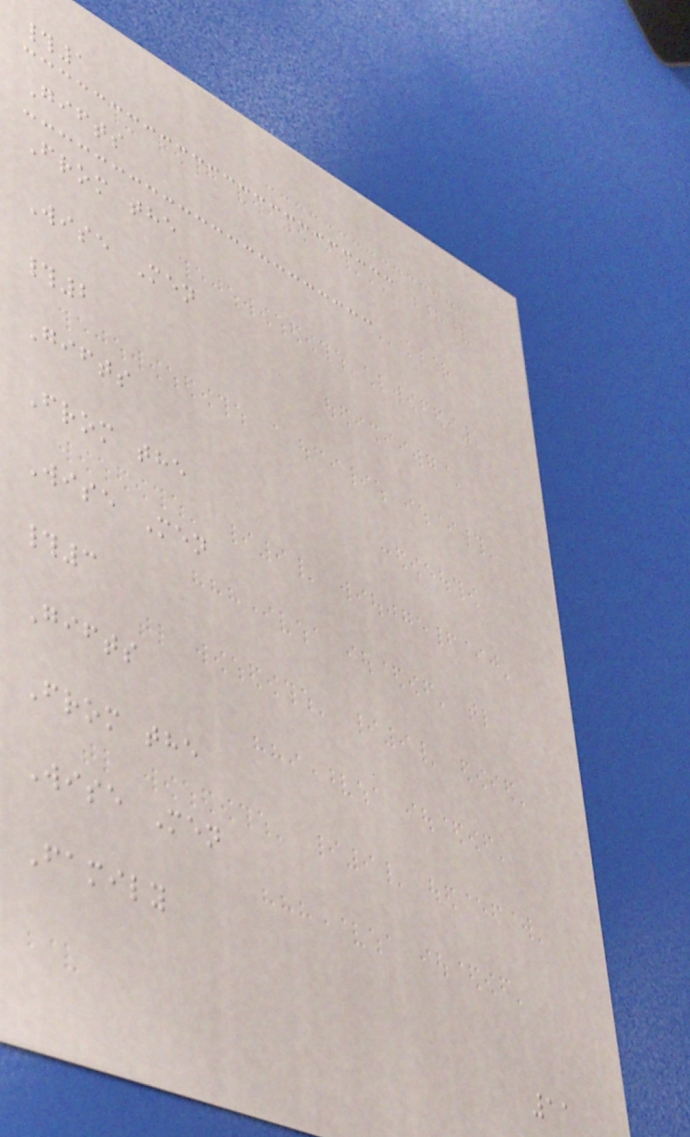#1
Gifts
From the
Wise Men
#2
Gifts
From the
Wise Men
#3
Gifts
From the
Wise Men
Family
11
